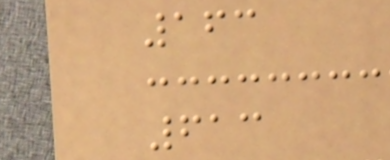163
613
